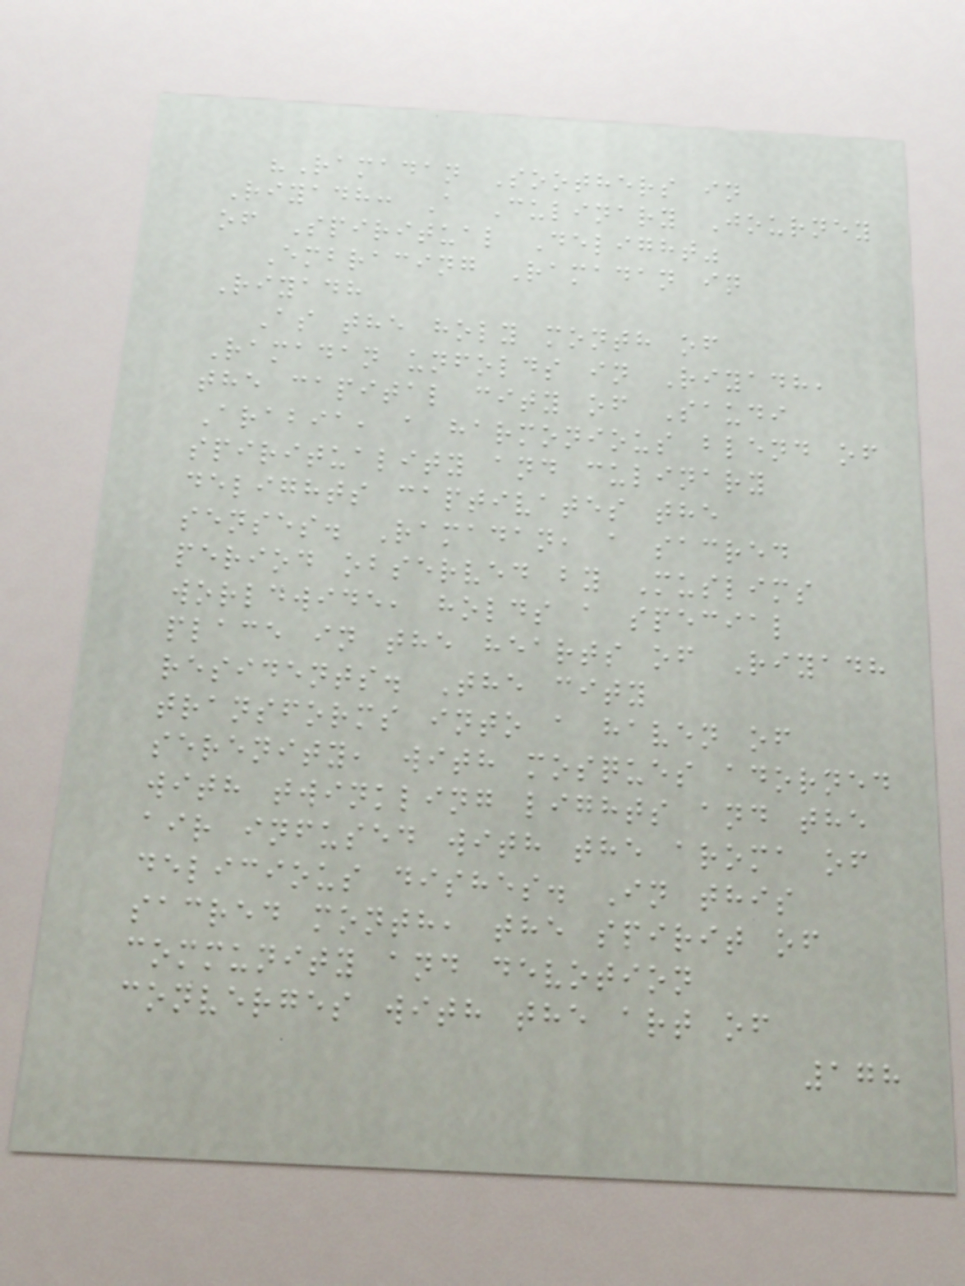"Ramadan Soothers in
Riyadh: A Culinary Journey
of Spiritual Delight"
Embracing Ramadan in
Riyadh
As the holy month of
Ramadan unfolds in Riyadh,
the capital city of Saudi
Arabia, a harmonious blend of
spirituality and culinary
delights captivates the
senses. Ramadan, a sacred
period observed by Muslims
worldwide, holds a special
place in the hearts of Riyadh
residents. The city
transforms into a haven of
serenity, with mosques adorned
with twinkling lights and the
air infused with the aroma of
delicious dishes. In this
sacred month, the spirit of
community and devotion
converges with the art of
178
